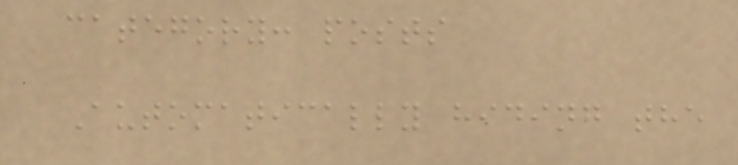category: posts
Automatically hiding the
